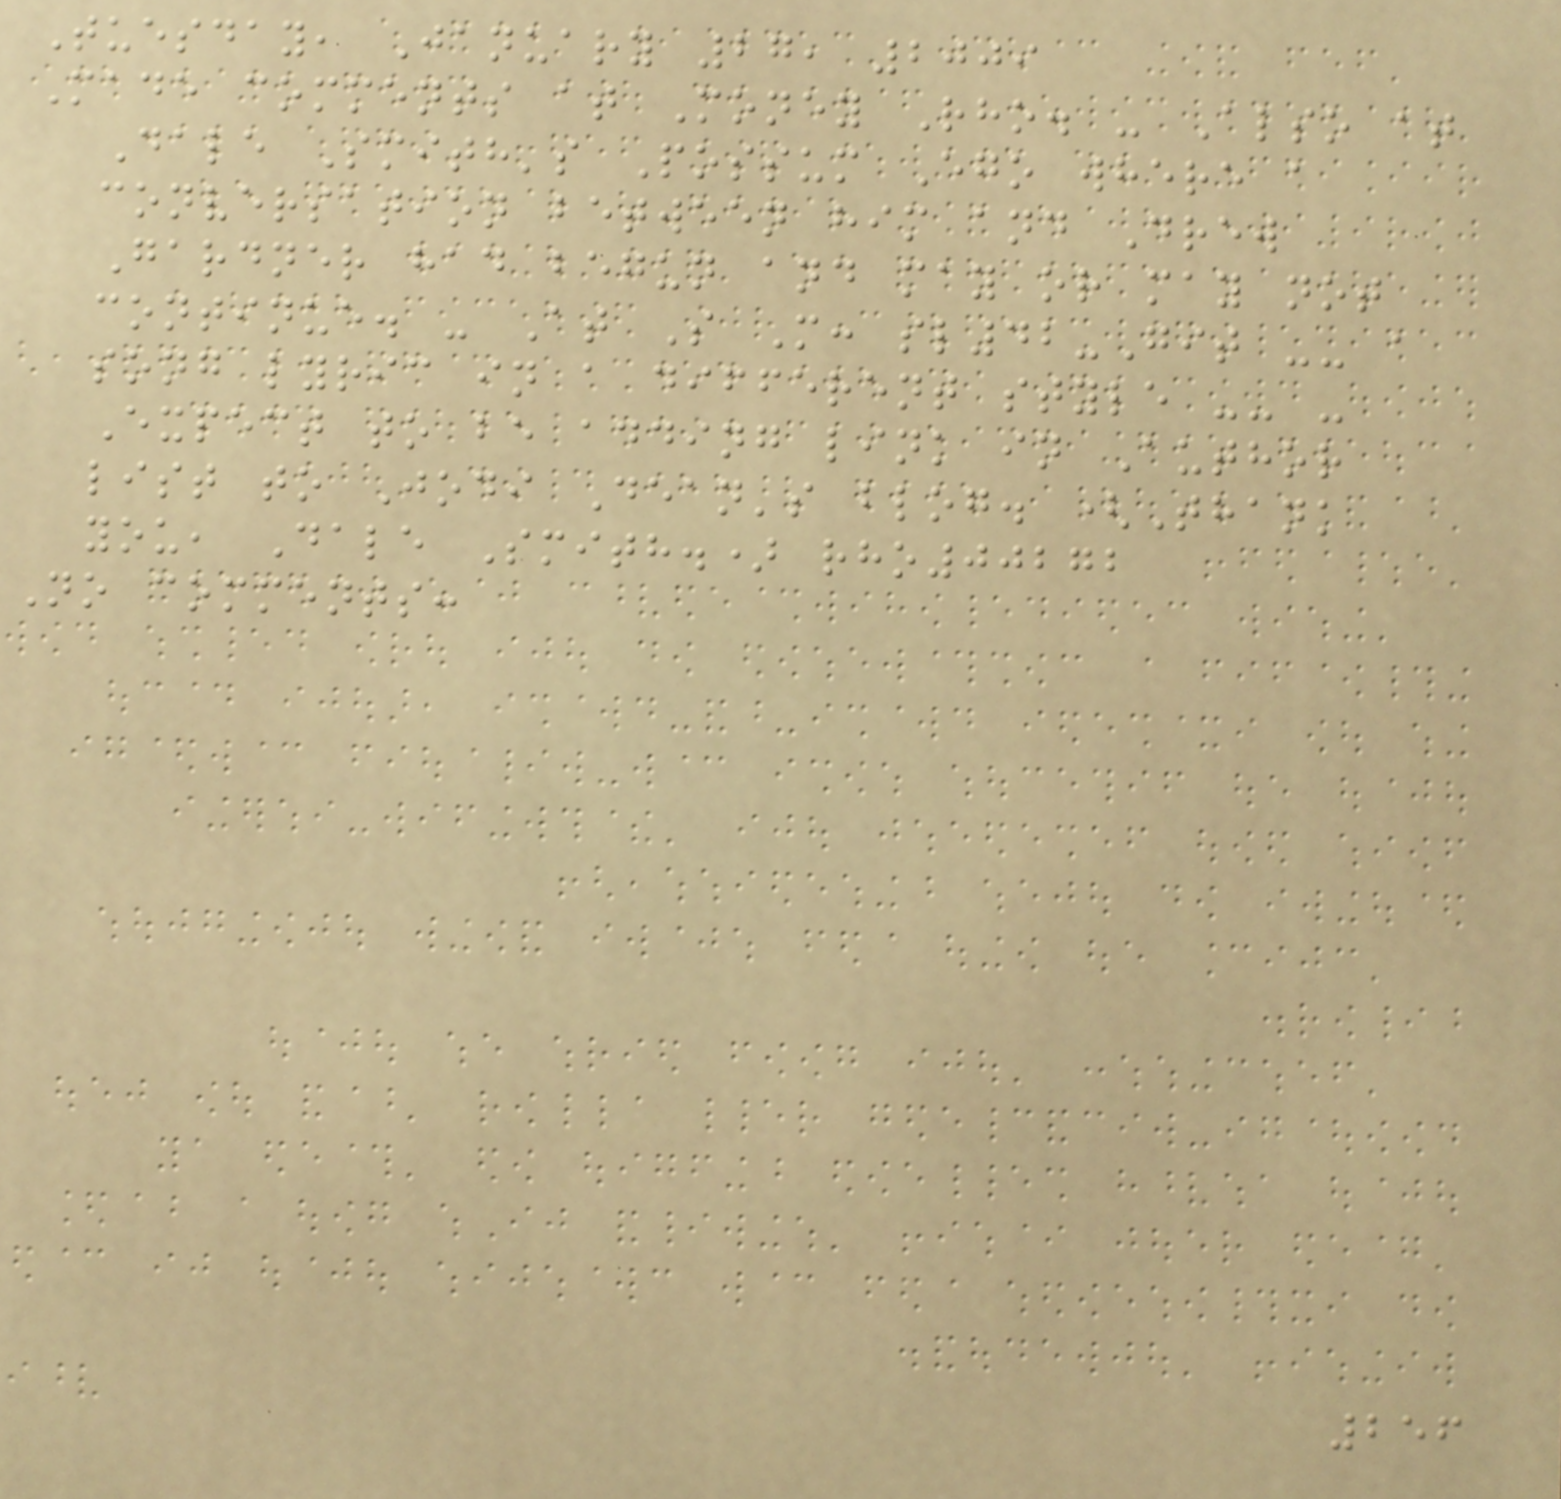Tuesday, January 27, 2009
Made comments at Money Rho. - Also at
Dale Smith's Possum Ego where a
conversation between him and Drew
Gardner had begun and may or may not
continue. - At S M: sl42-Git -- a
song lyric in a different style -- -
Expect to be adding link in Author
list to Jodi Dean's blog. (Thank
you, Dale Smith.) rho00272
No comments:
256
